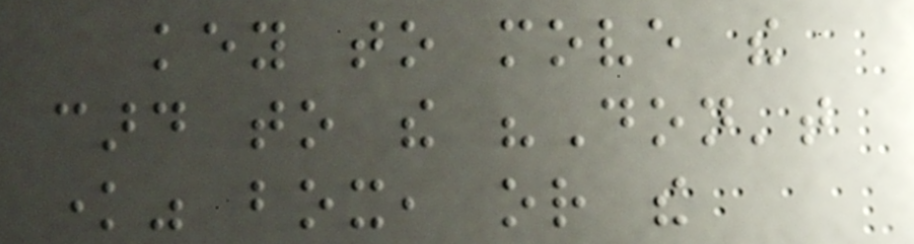key to move the
card to the "Don't
know" box, or the
